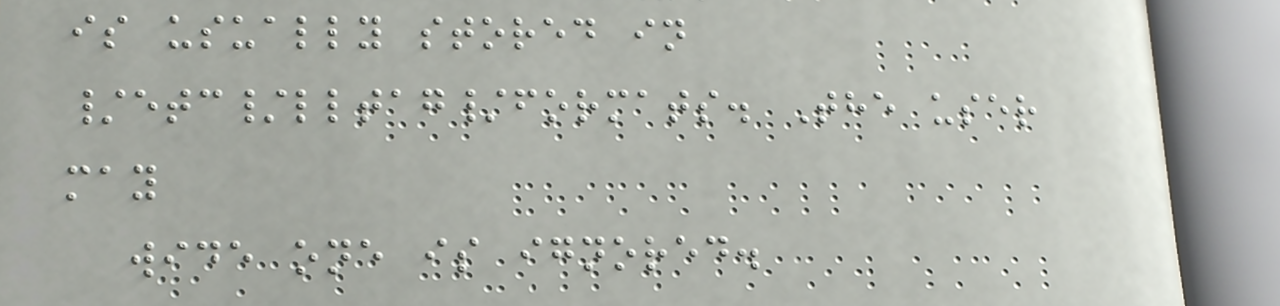is usually stored in
/etc/lltag/formats. The user
may
wide one is ignored.
